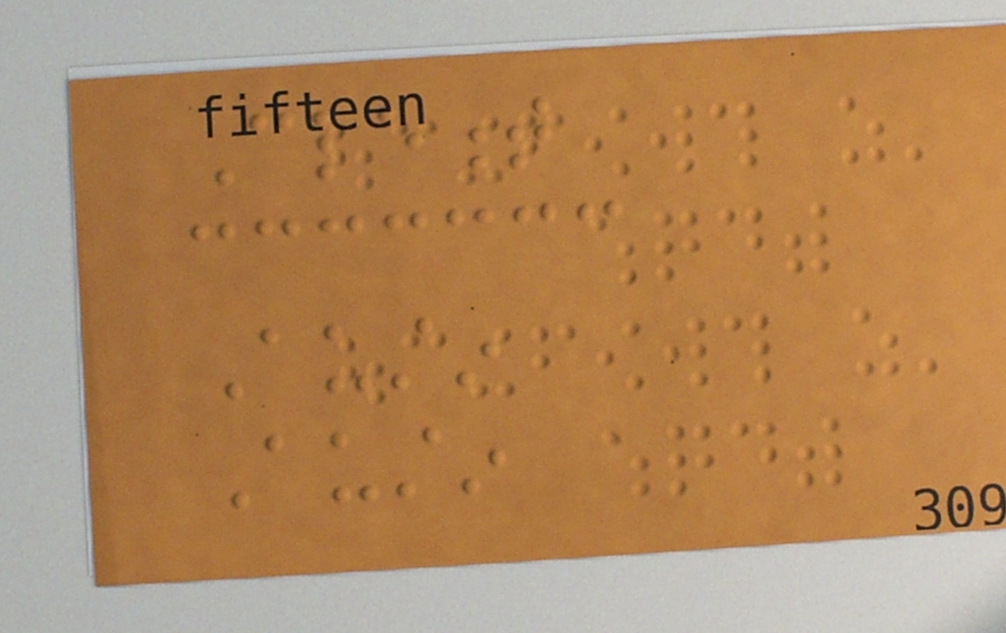Clement
Austin
Austin
